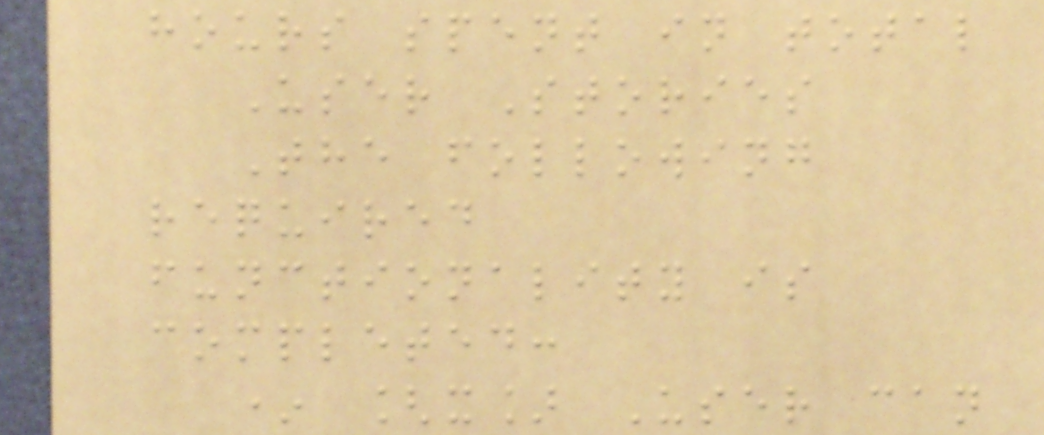hours spent in total
User Stories
The following
required
functionality is
completed:
* [x] User can
